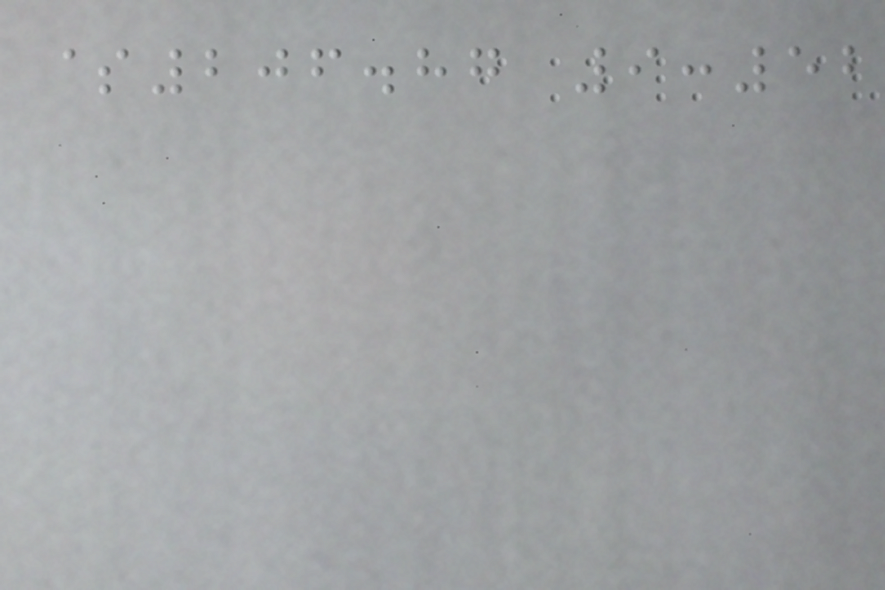$206.87 9:52
